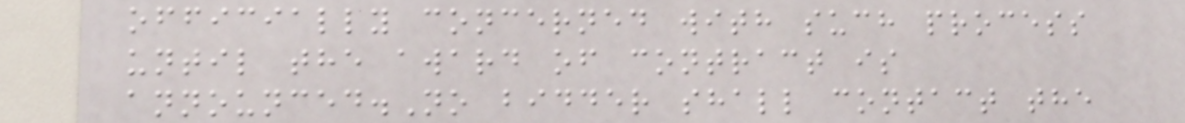officially concerned with such process
until the award of contract is
announced.No bidder shall contact the
